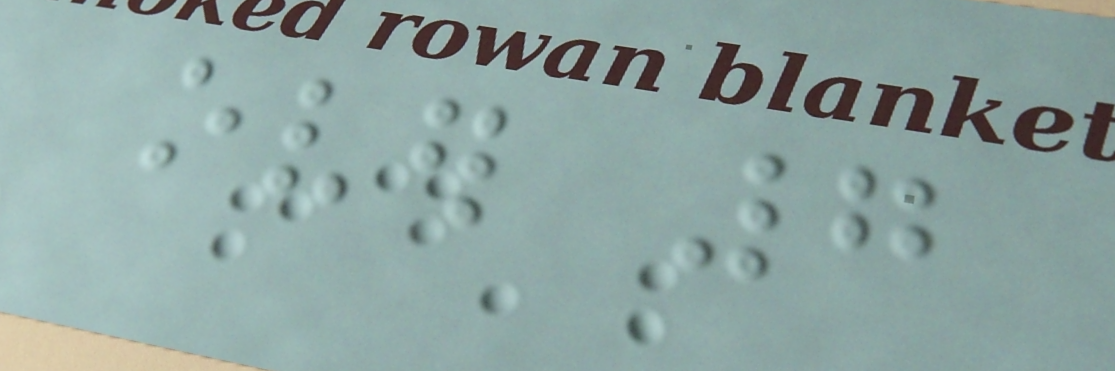over 7
